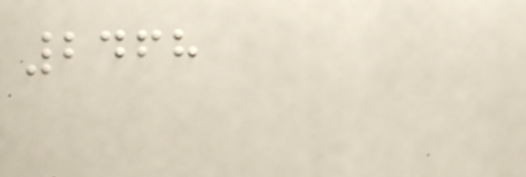2468
